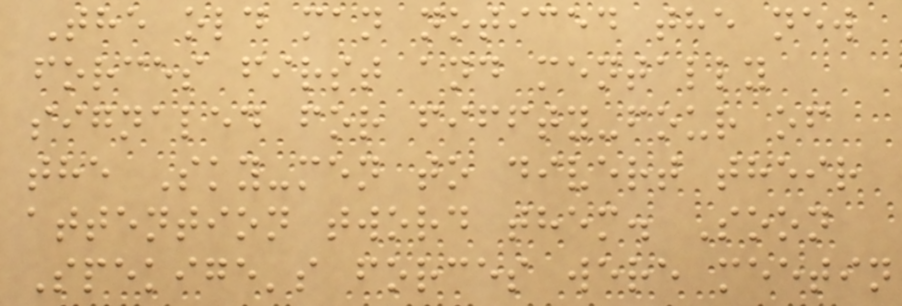The old man noticed the new
forces first and mentally
signaled for fiffty-four of
the Sky-men to divert their
attention tword them. Soon
Spekige's forces were meetin
